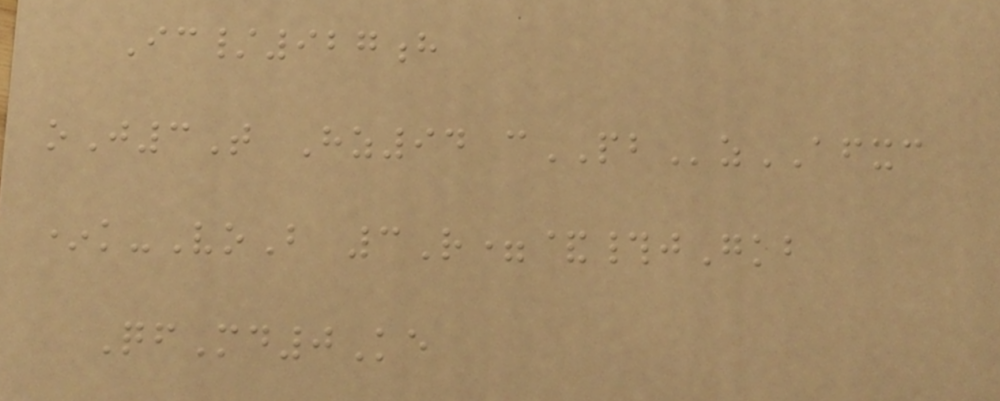Ic/927h
oJ3T Hz94 cPBzAFXC
*k-VoB 3R=&#jGkb
QfMd0Ke
